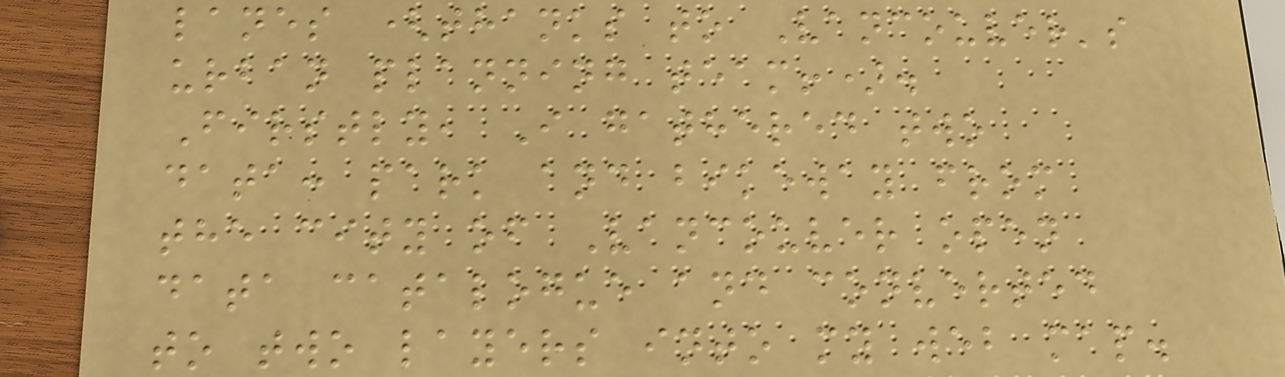lanes (thanks to Vancouver's
urban planning team!).
Firstly, I gathered two
data: park and bikeway from
the city of Vancouver open
data catalogue and converted
to two layers into my web map.
